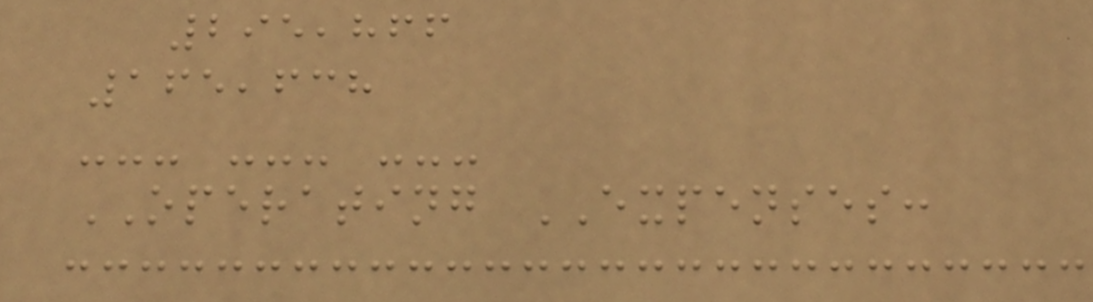295,866
165,638
--- --- ---
OPERATING EXPENSES:
